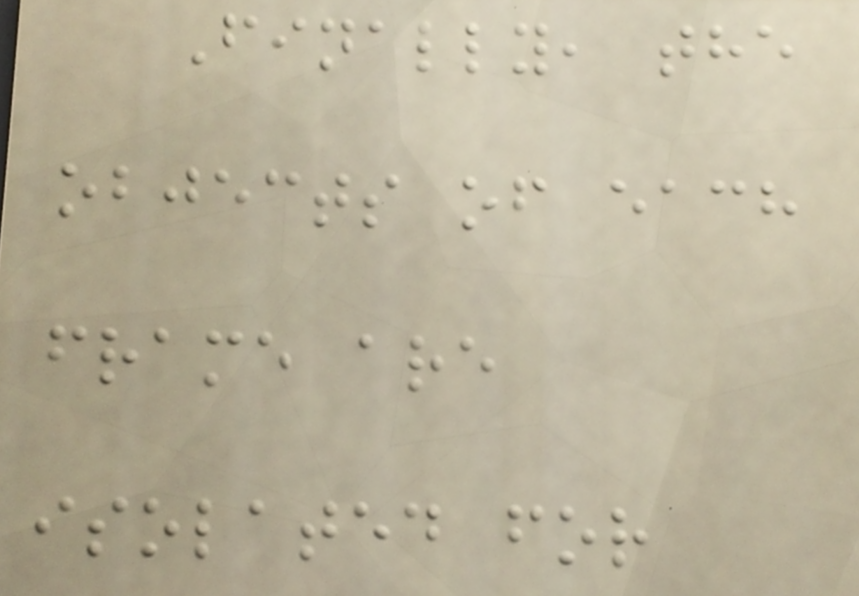Finally, the
objects of each
frame are
isolated for
